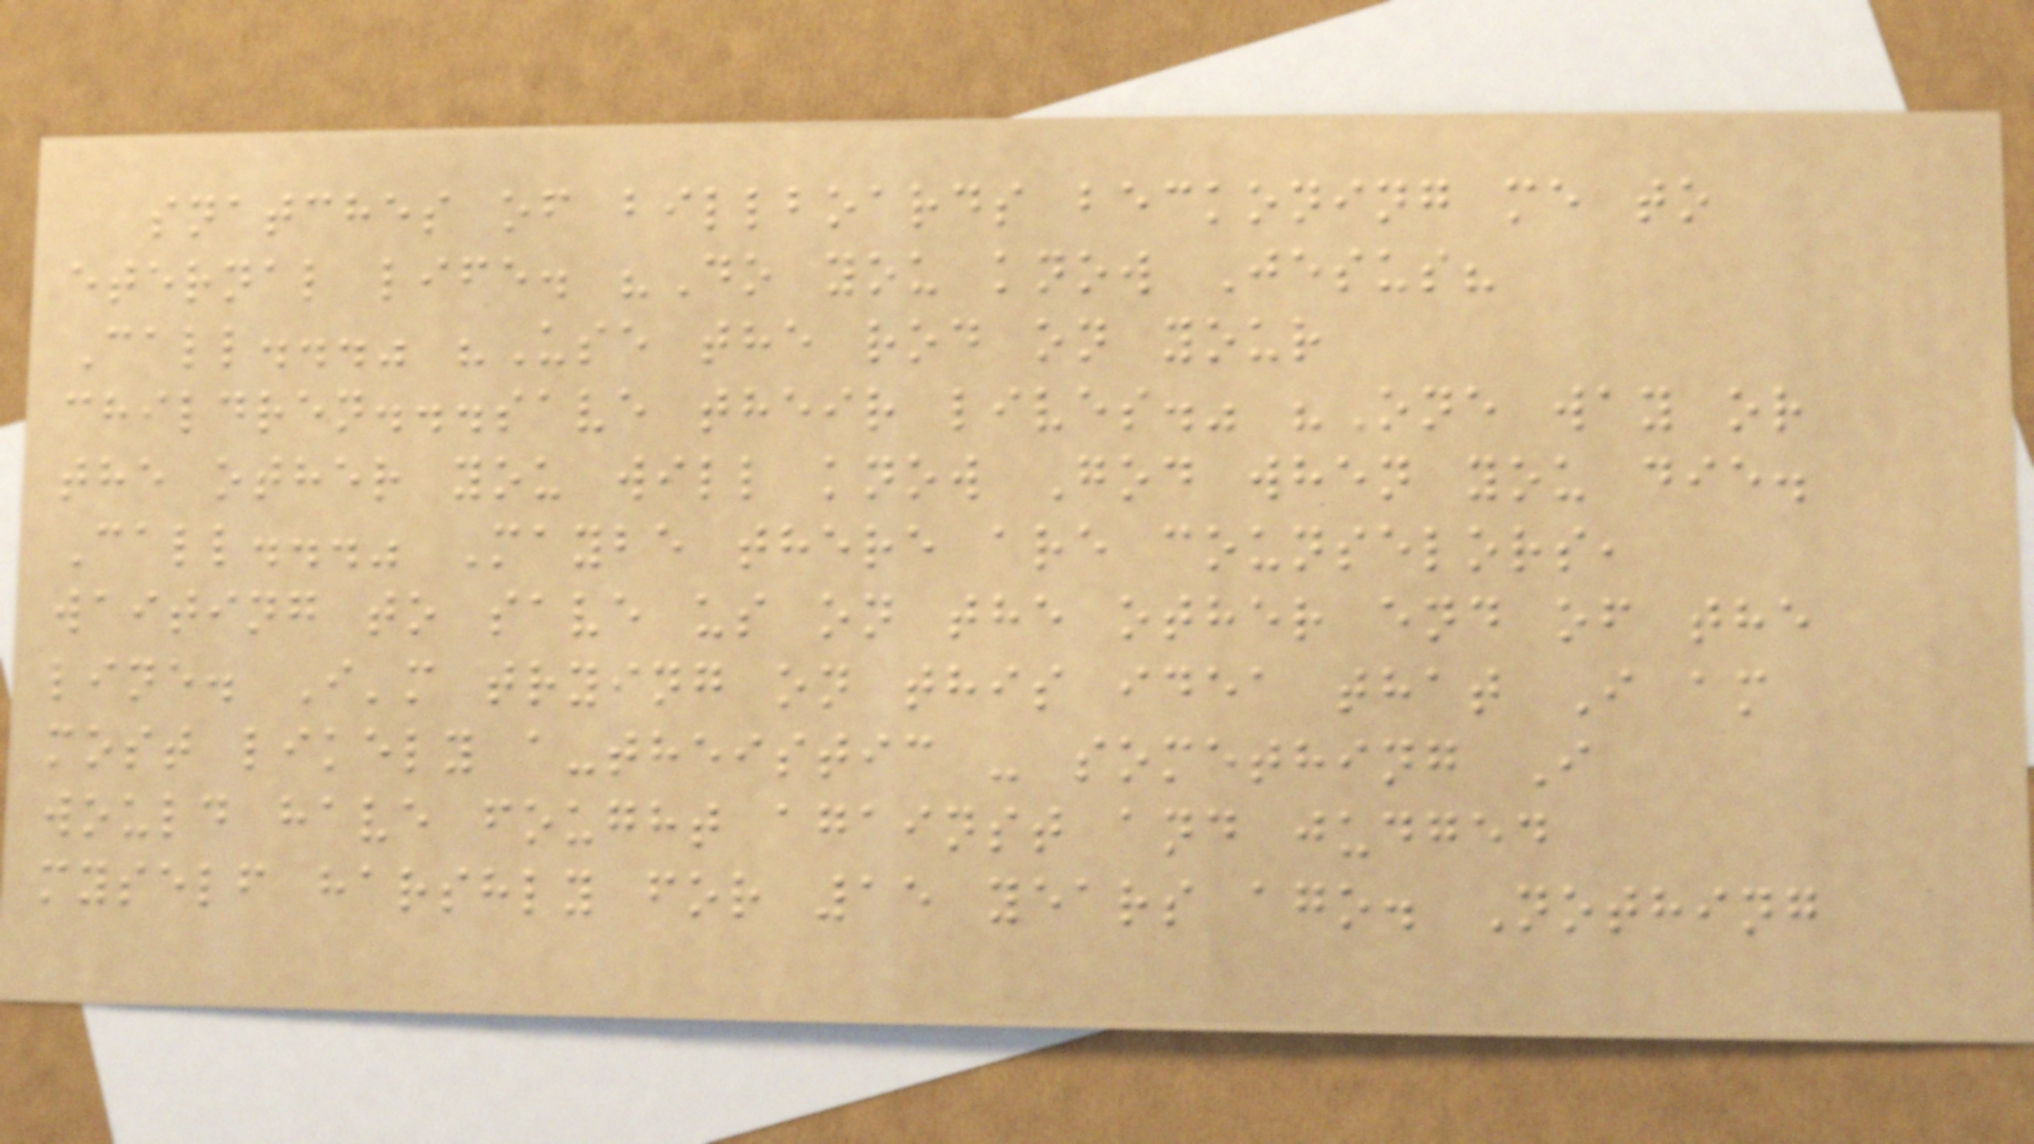snatches of billboards beckoning me to
eternal life. "Do you know Jesus?
Call..." "Use the rod on your
children...save their lives." "One way or
the other you will know God when you die.
Call..." Maybe there are counselors,
waiting to save us on the other end of the
line. I'm trying on this idea that I am
most likely a-theistic - something I
would have fought against and judged
myself harshly for 15 years ago. Nothing
